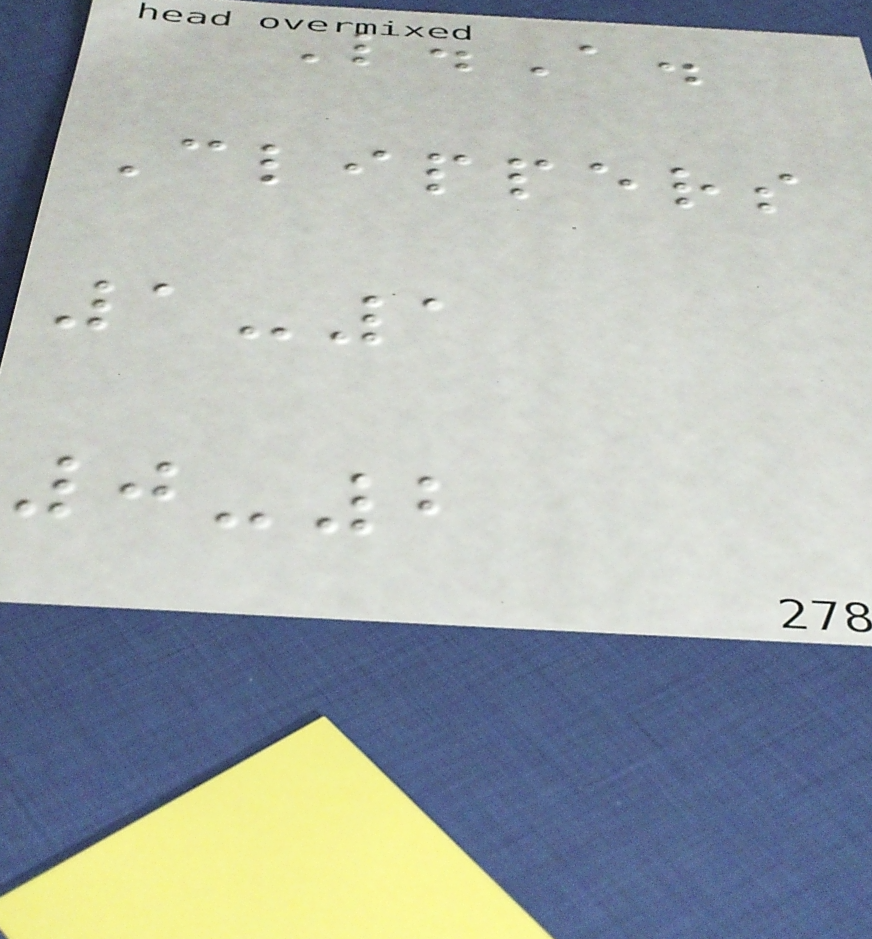L.A.
Clippers
1-1
0-2
